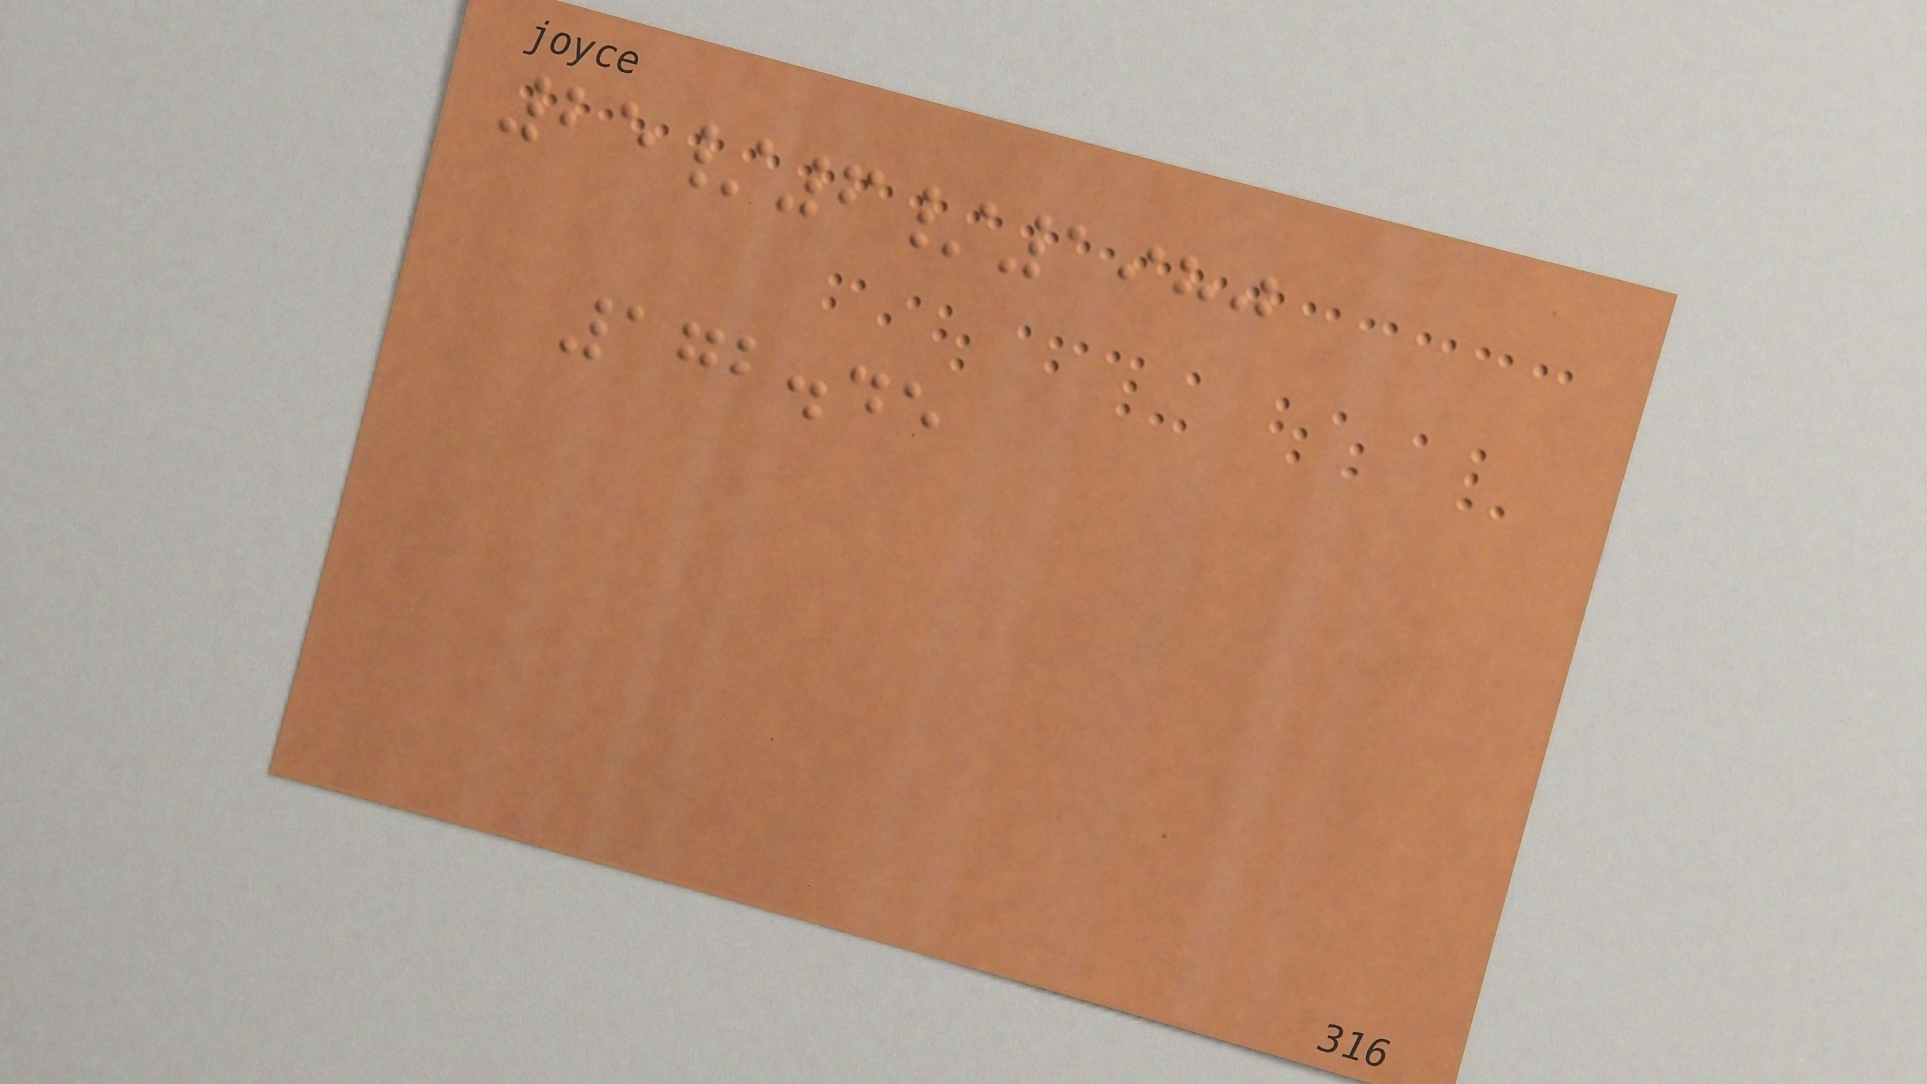25/6/1980
172.45
